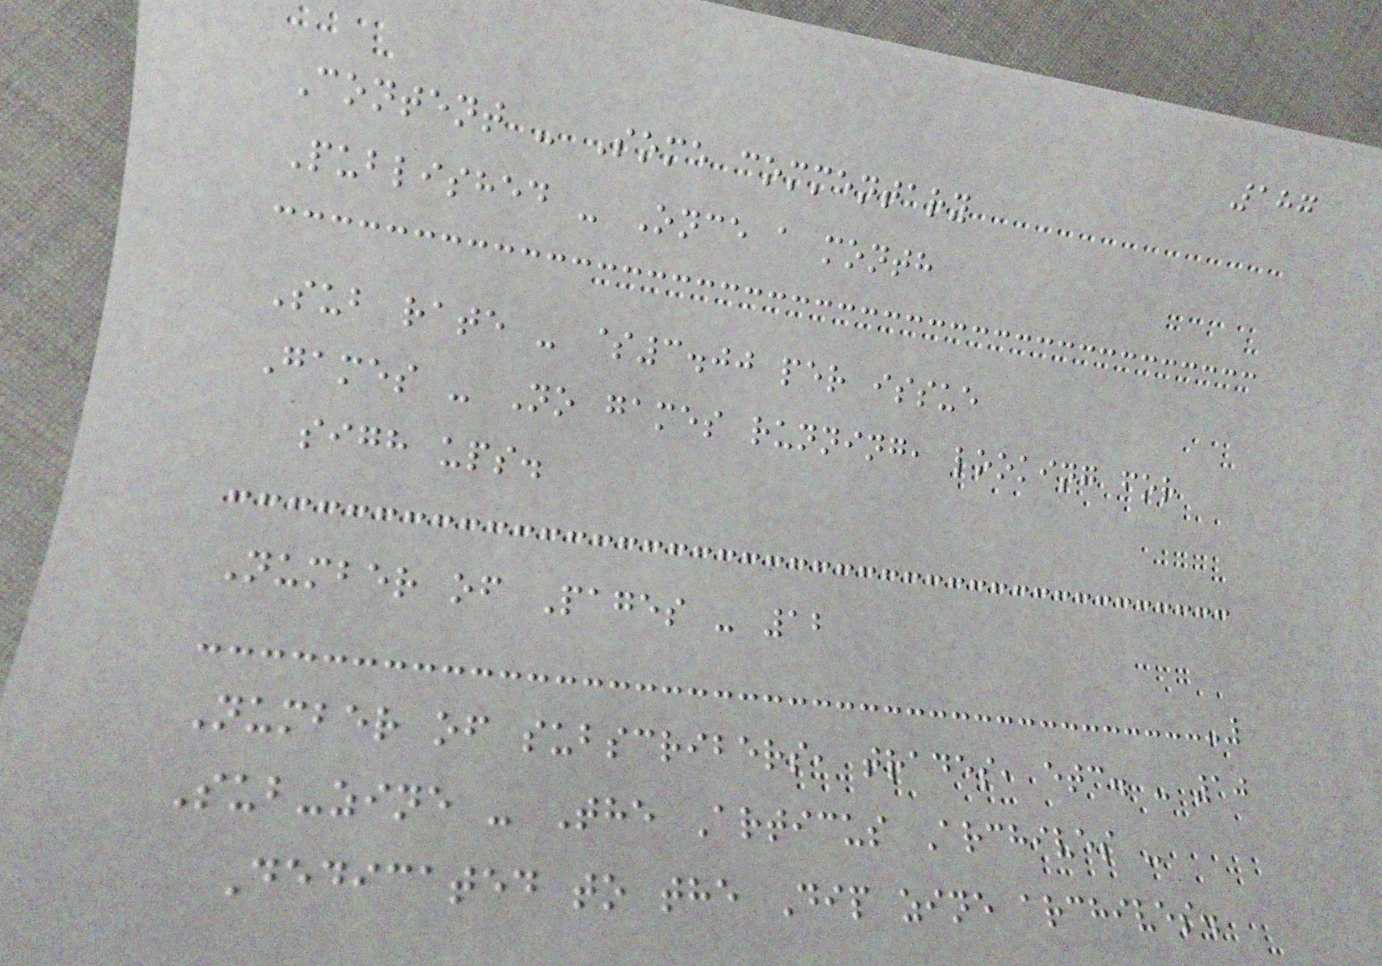187
Content - Some commentary
Published - Once a month
Sub rate - $3.00 per issue
Games - No games running, looking for
sigh ups.
Number of Pages - 12
Number of subscribers, trades, etc. - 10
Sub-zine - The Articus Archives -
Dedicated to the Dip zine archives.
